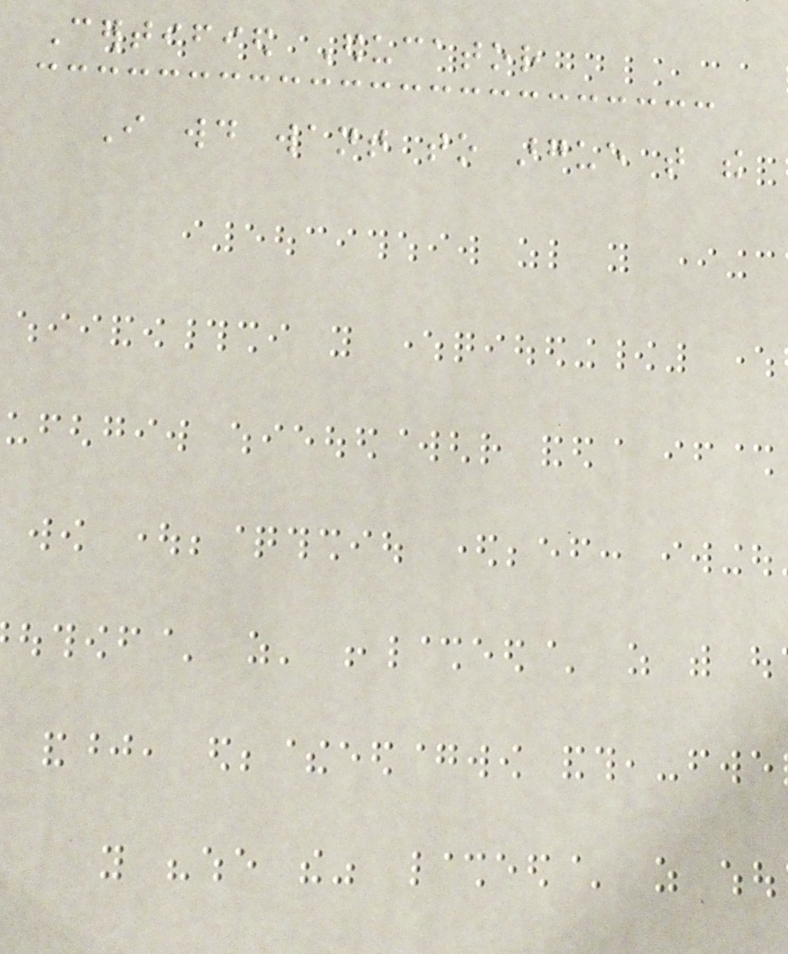Certified Educator
I would want to argue that the
